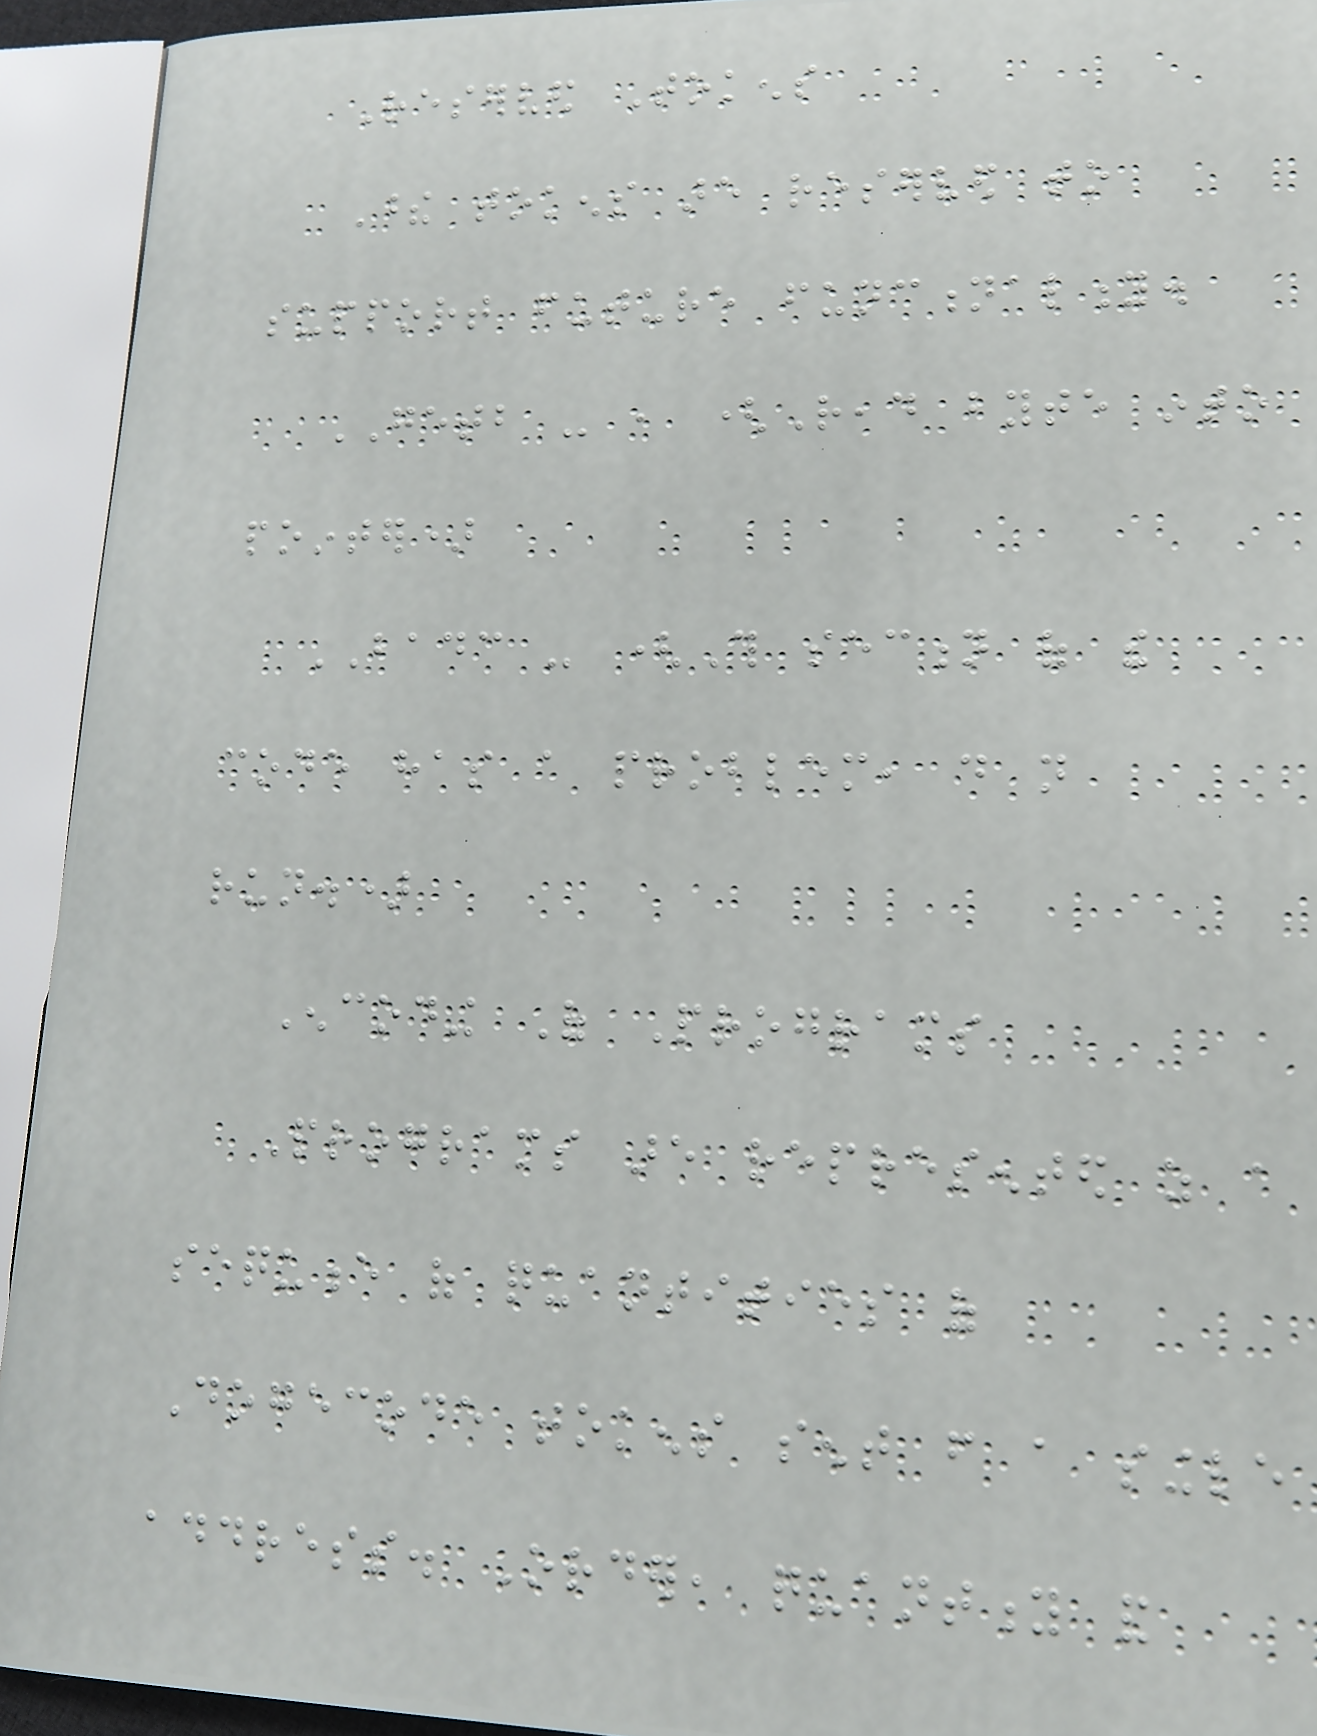Reserved Tokens
These tokens are reserved to
support future functionality.
GETB - , (Read byte into
pointer)
BADC - (This section of the
code has a problem, do not
run.)
Encoding Of Programs
Programs are represented as a
sequence of quantities of
Dogecode tokens sent from a single
address. Order, quantity and
